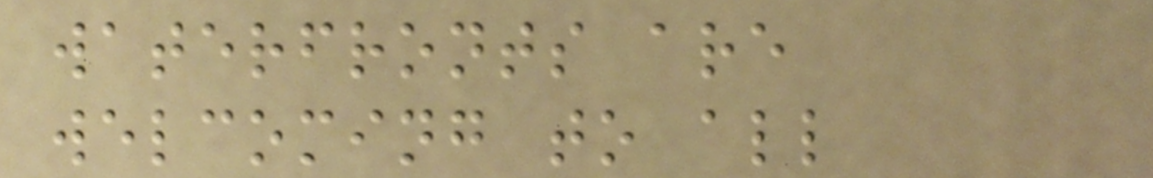waterfronts are
welcoming to all
